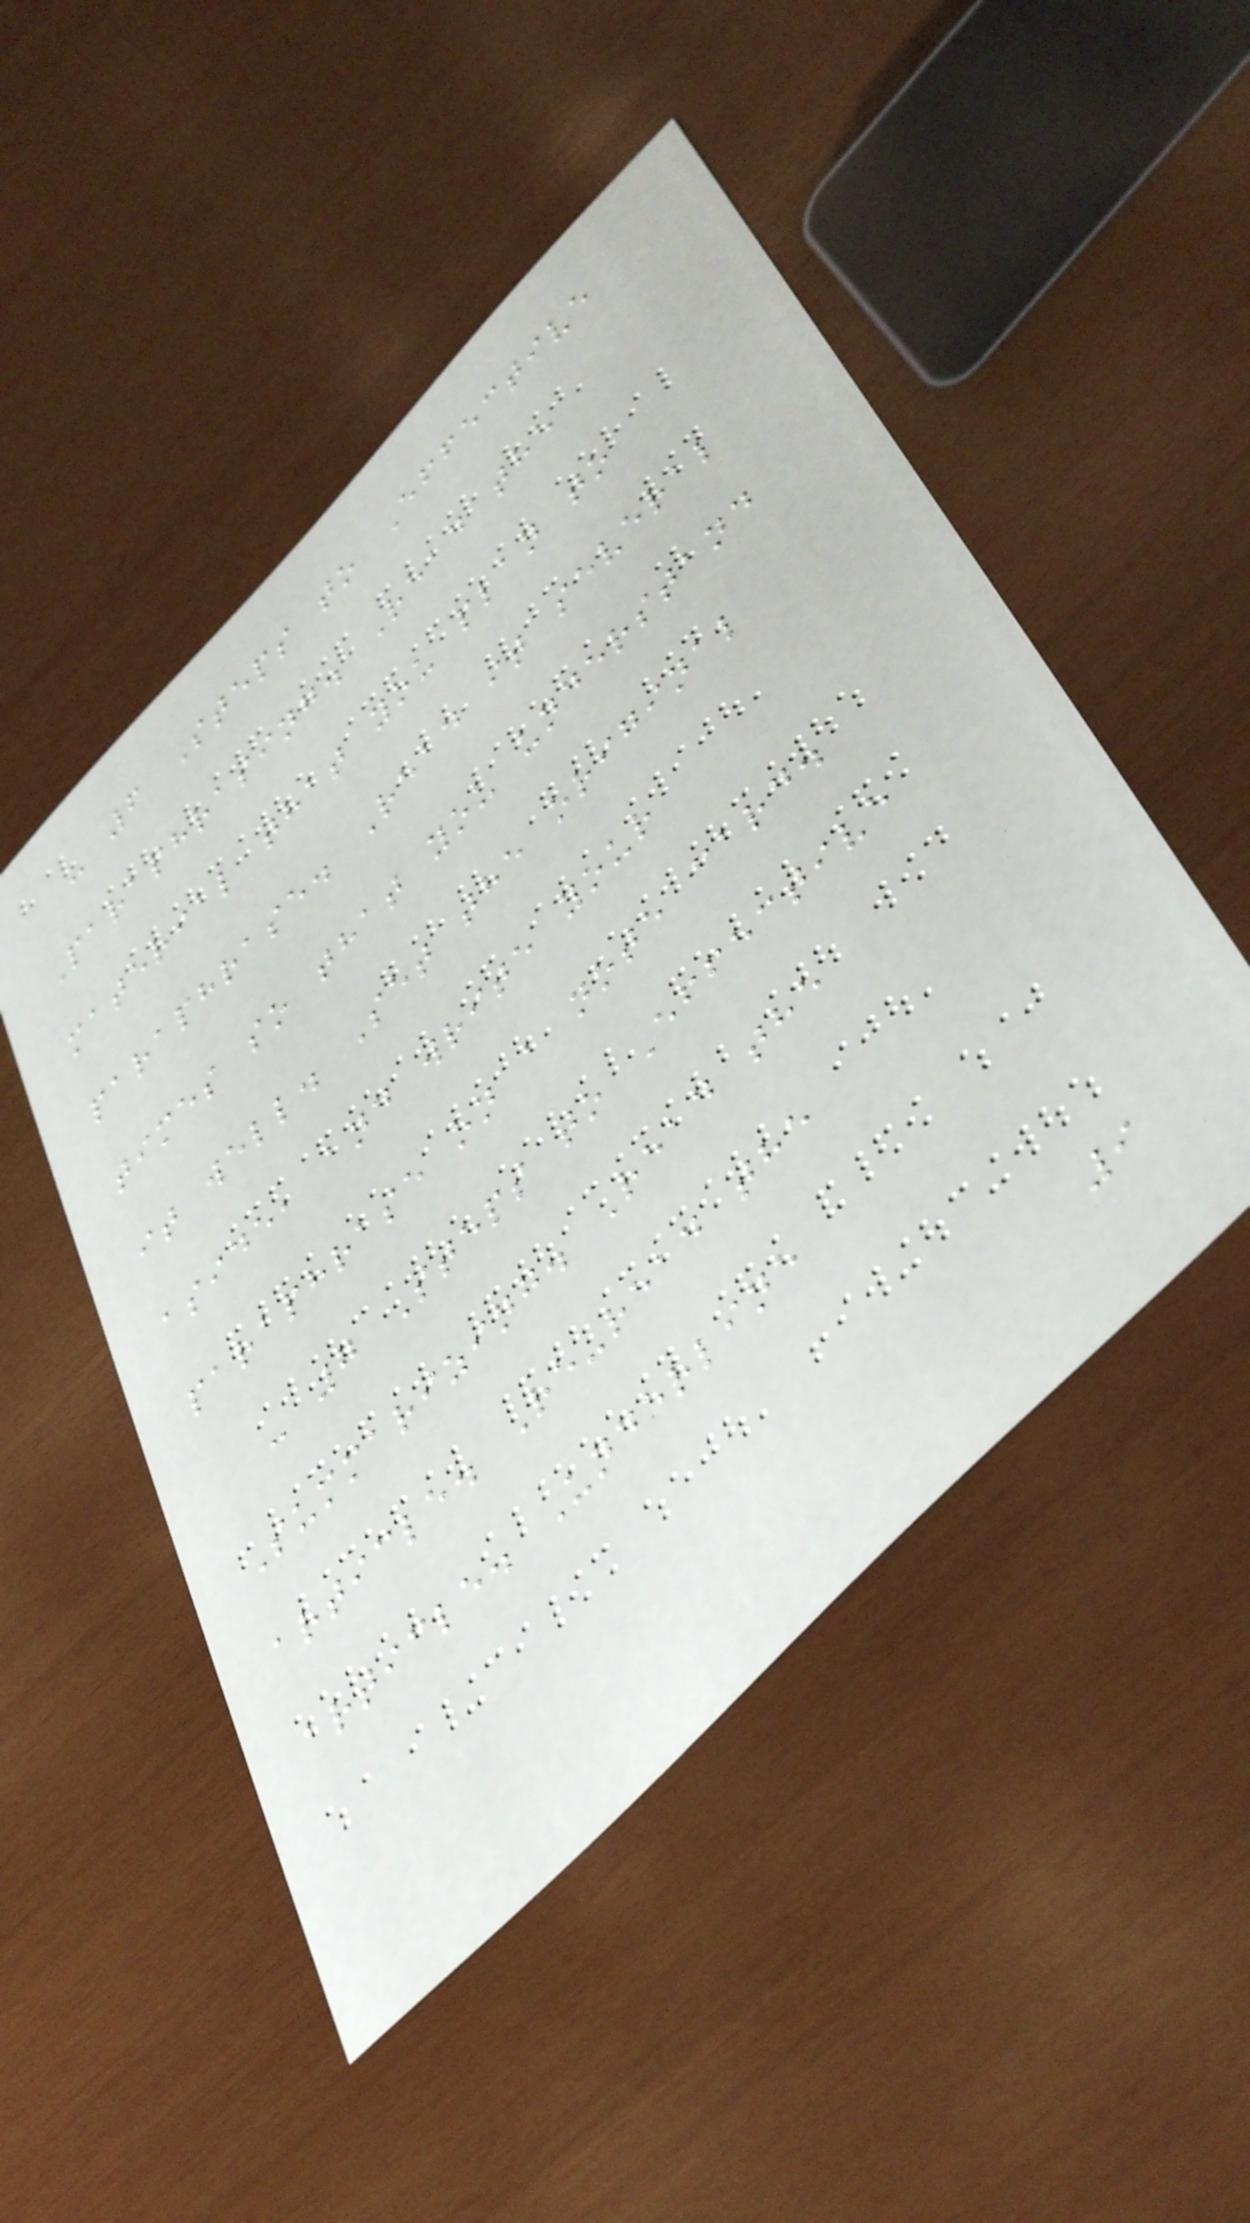- 6 Steps to Effective
Paraphrasing. Read the
material that you plan to
paraphrase. Read it several
times so that you understand
it well. Set the original
aside, and write your
paraphrase on a note card.
- 7 Steps to Effective
Summarizing. Read the
article. Re-read the
article. Underline
9
